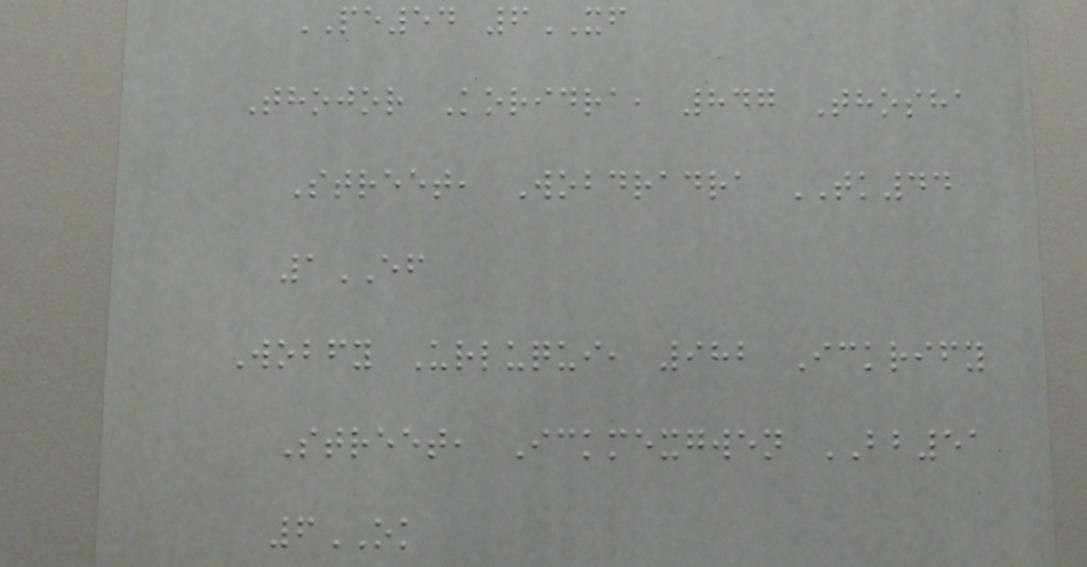PE54 6XF
Thojor Koridra, 847 Thosha
Street, Wobdradra TK44
1EF
Wobfy Urluqui, 982 Ickrify
Street, Ickmexgwen BB51
6OK
